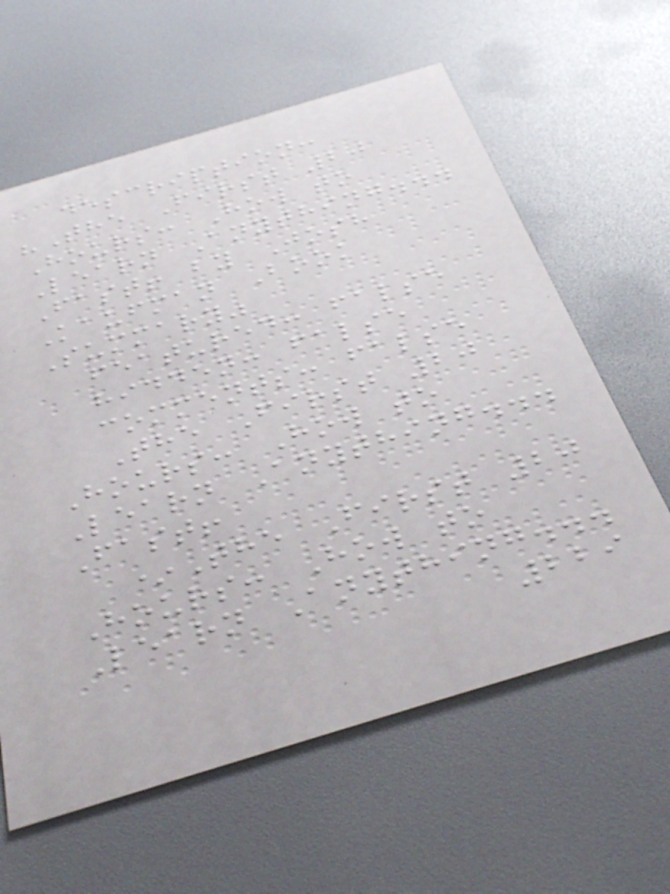description:
"The First 20
Hours: How to
Learn Anything...
Fast! by Josh
Kaufman Book
Summary"
featured: false
hidden: false
comments: false
The First 20
Hours: How to
Learn Anything...
Fast!
*The First 20
Hours: How to
Learn Anything...
229
